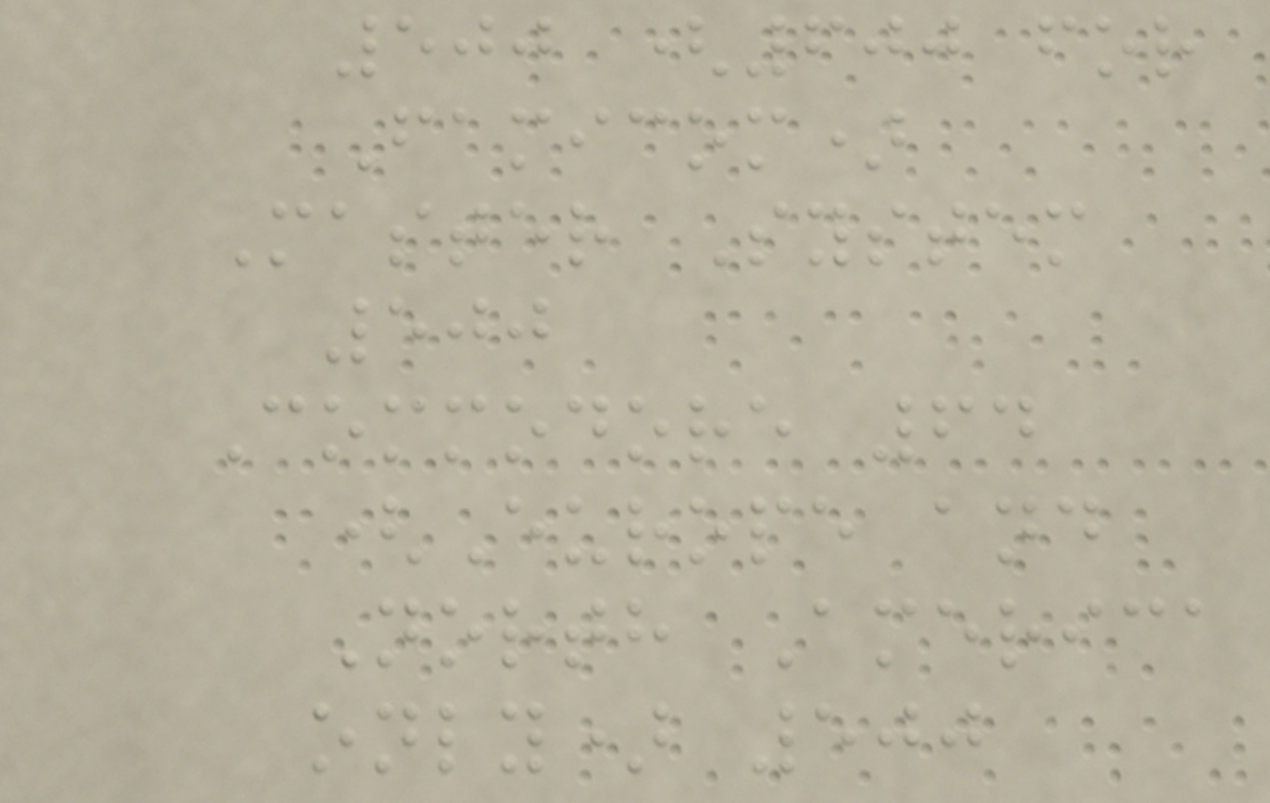500 (600 for
Famicom)
Master System
500
Commodore 64
(Europe and
North America
only) 500
